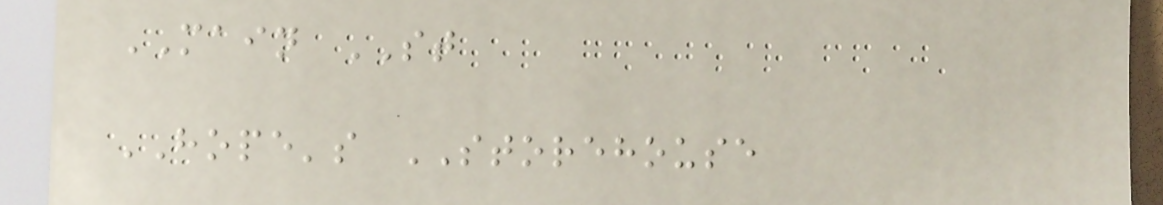MAIN ST
HOPE's STOREHOUSE
